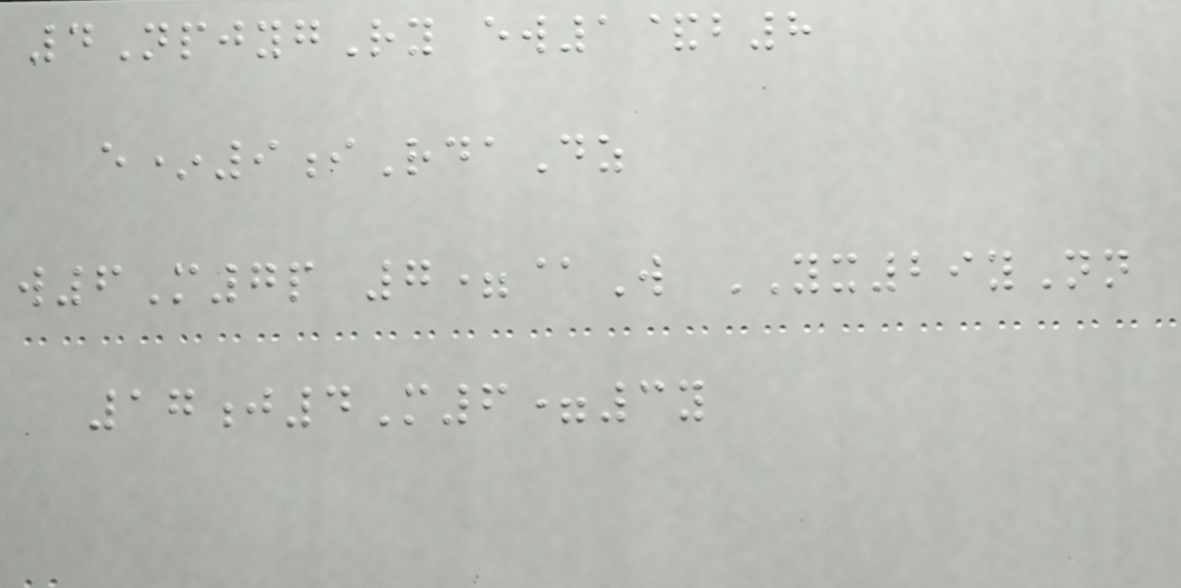4NpjygRy ew1&b8
e*9iRdaDz
w6M7p 7=@W YX29yNn
17j4M6=3y
